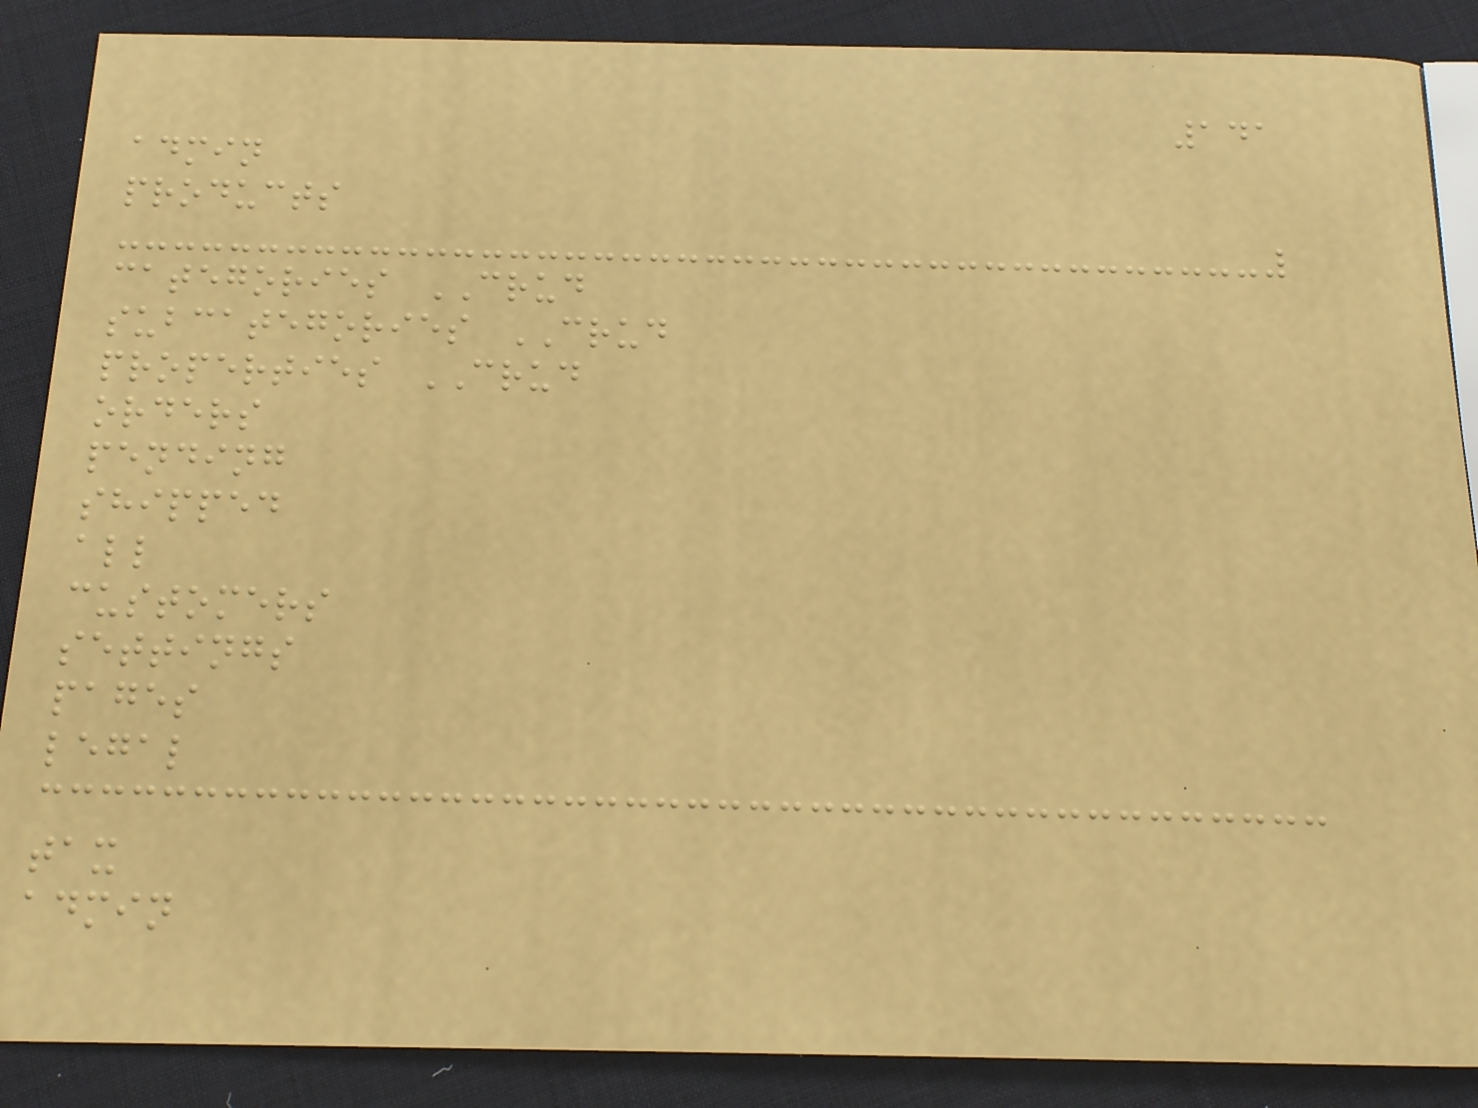141
admin
products
categories CRUD
subcategories CRUD
properties CRUD
orders
pending
shipped
all
customers
settings
pages
legal
tax
admin
